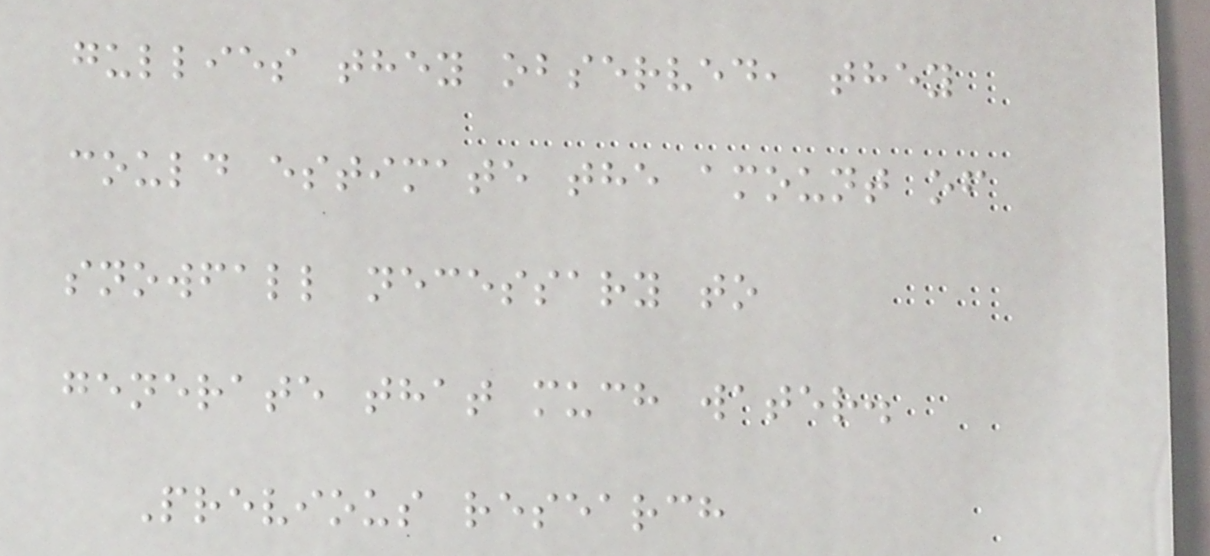gullies they observed, they
could estimate the amount of
snowfall necessary to
generate that much water.
Previous research
